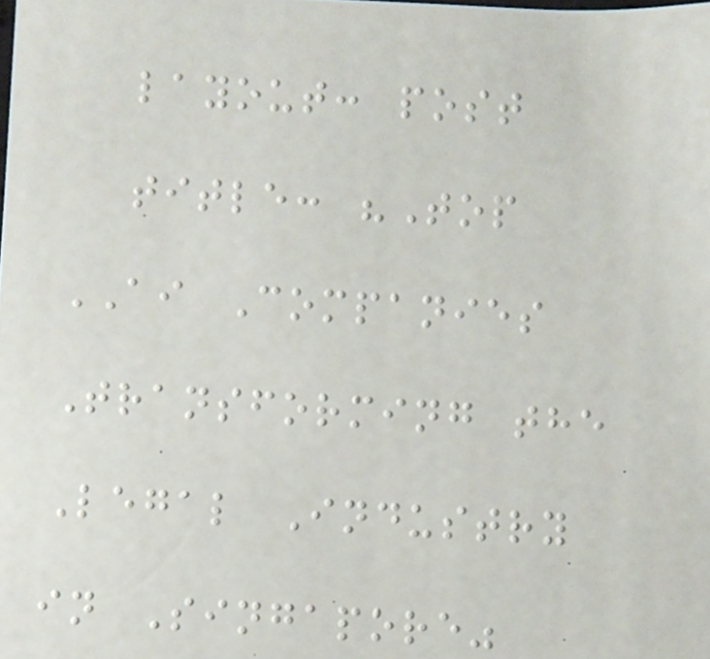layout: post
title: "Top
AI Companies
Transforming the
Legal Industry
in Singapore"
